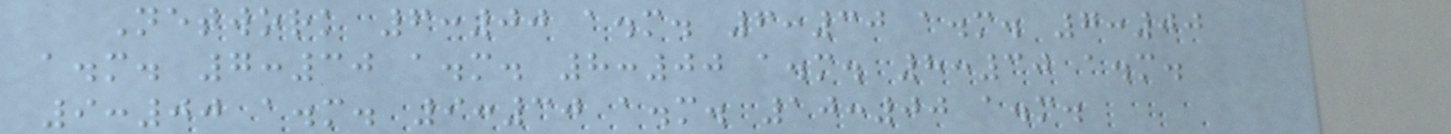Network 6:00 a.m. 6:30 a.m. 7:00
a.m. 7:30 a.m. 8:00 a.m. 8:30 a.m.
9:00 a.m. 9:30 a.m. 10:00 a.m.
